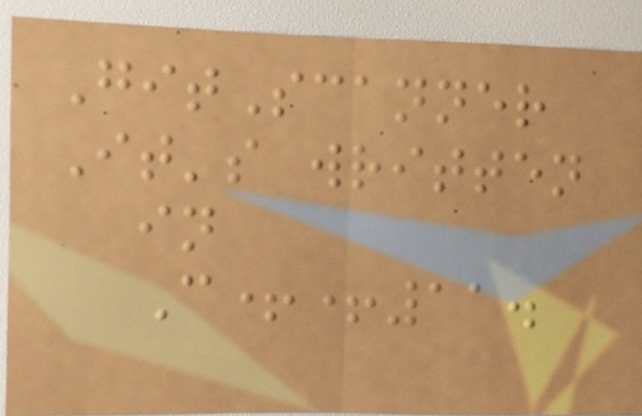GitScanner
It's written
in
C++11.
